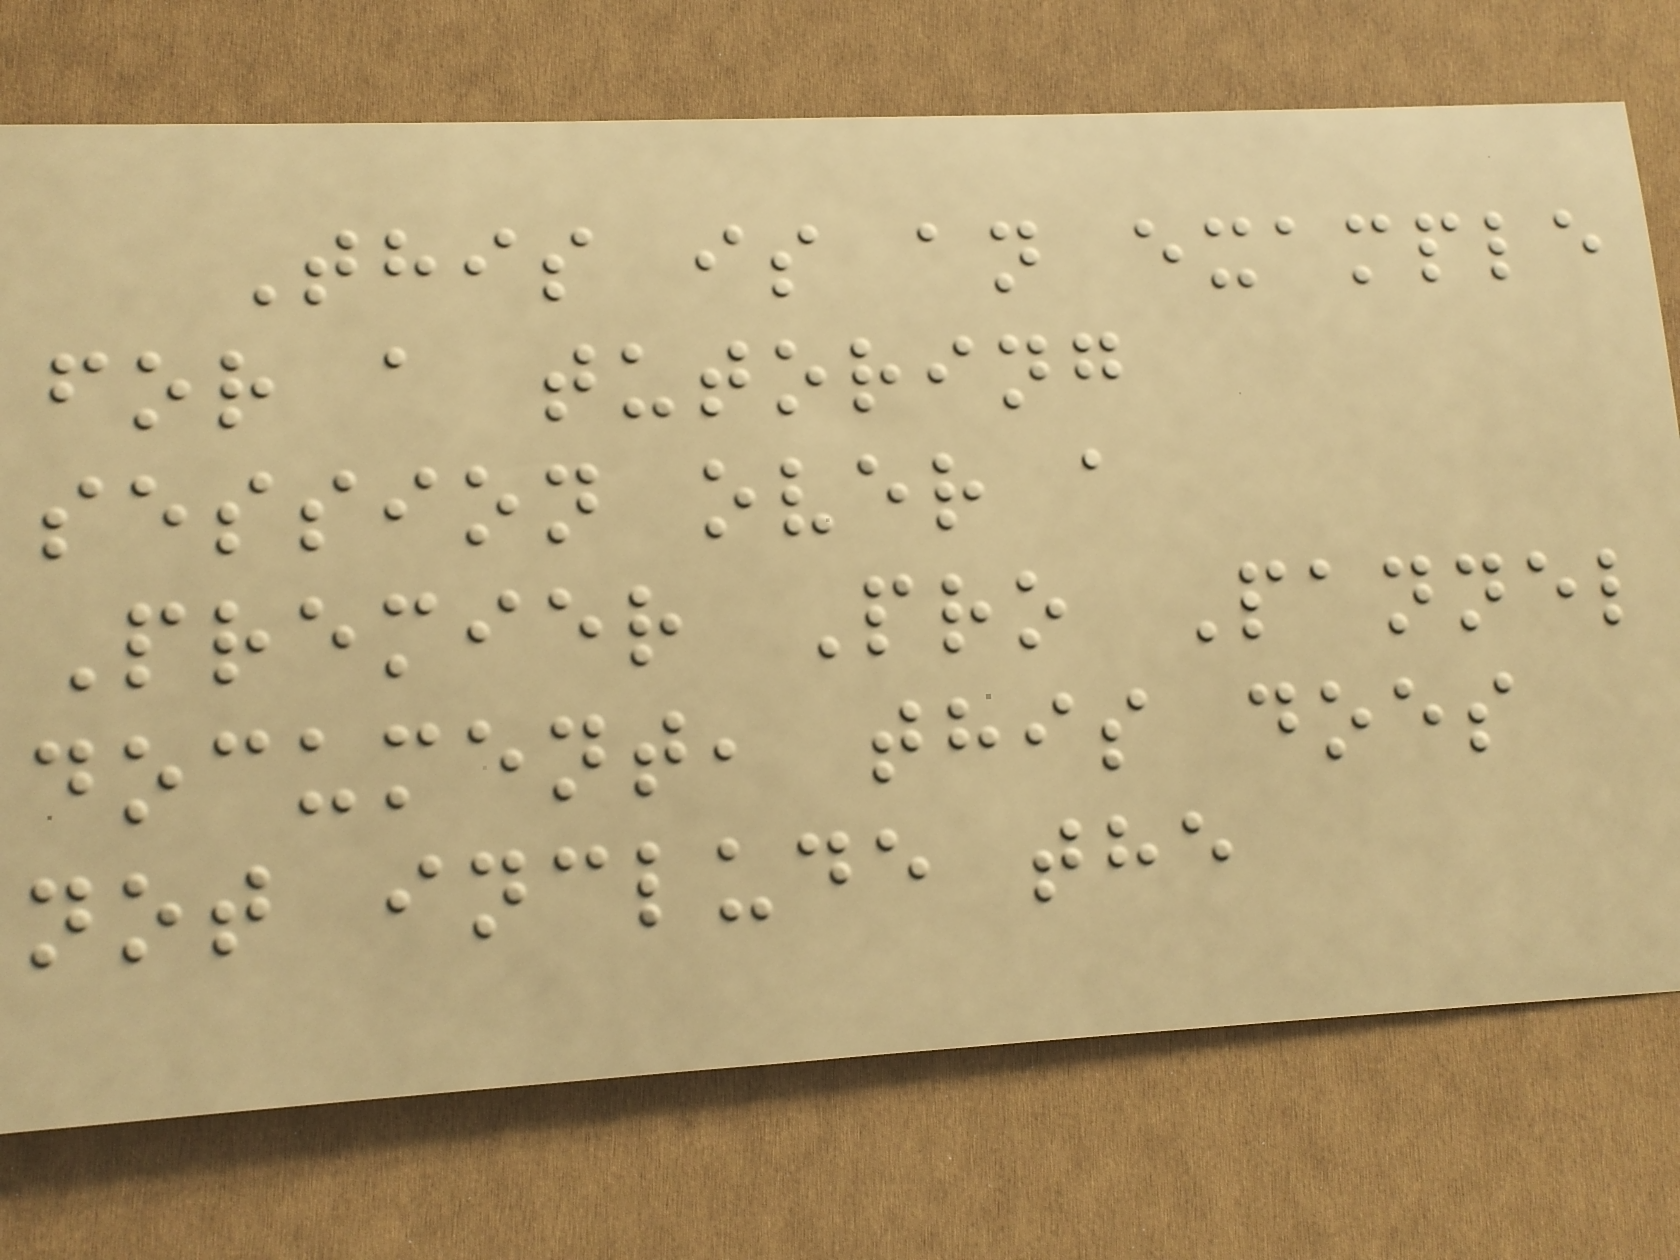This is an example
for a tutoring
session over a
Premier Pro Pannel
document, this does
not include the
